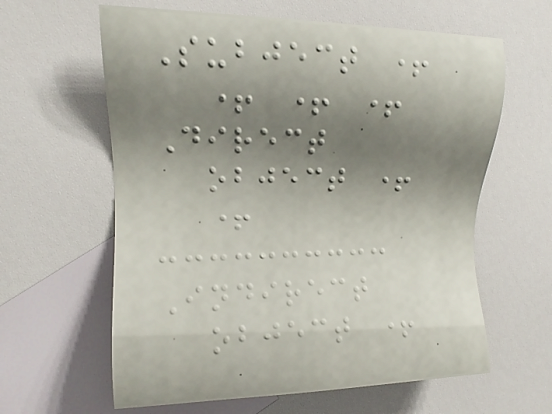Subject +
+ + +
Direct
object +
+
Indirect
object +
